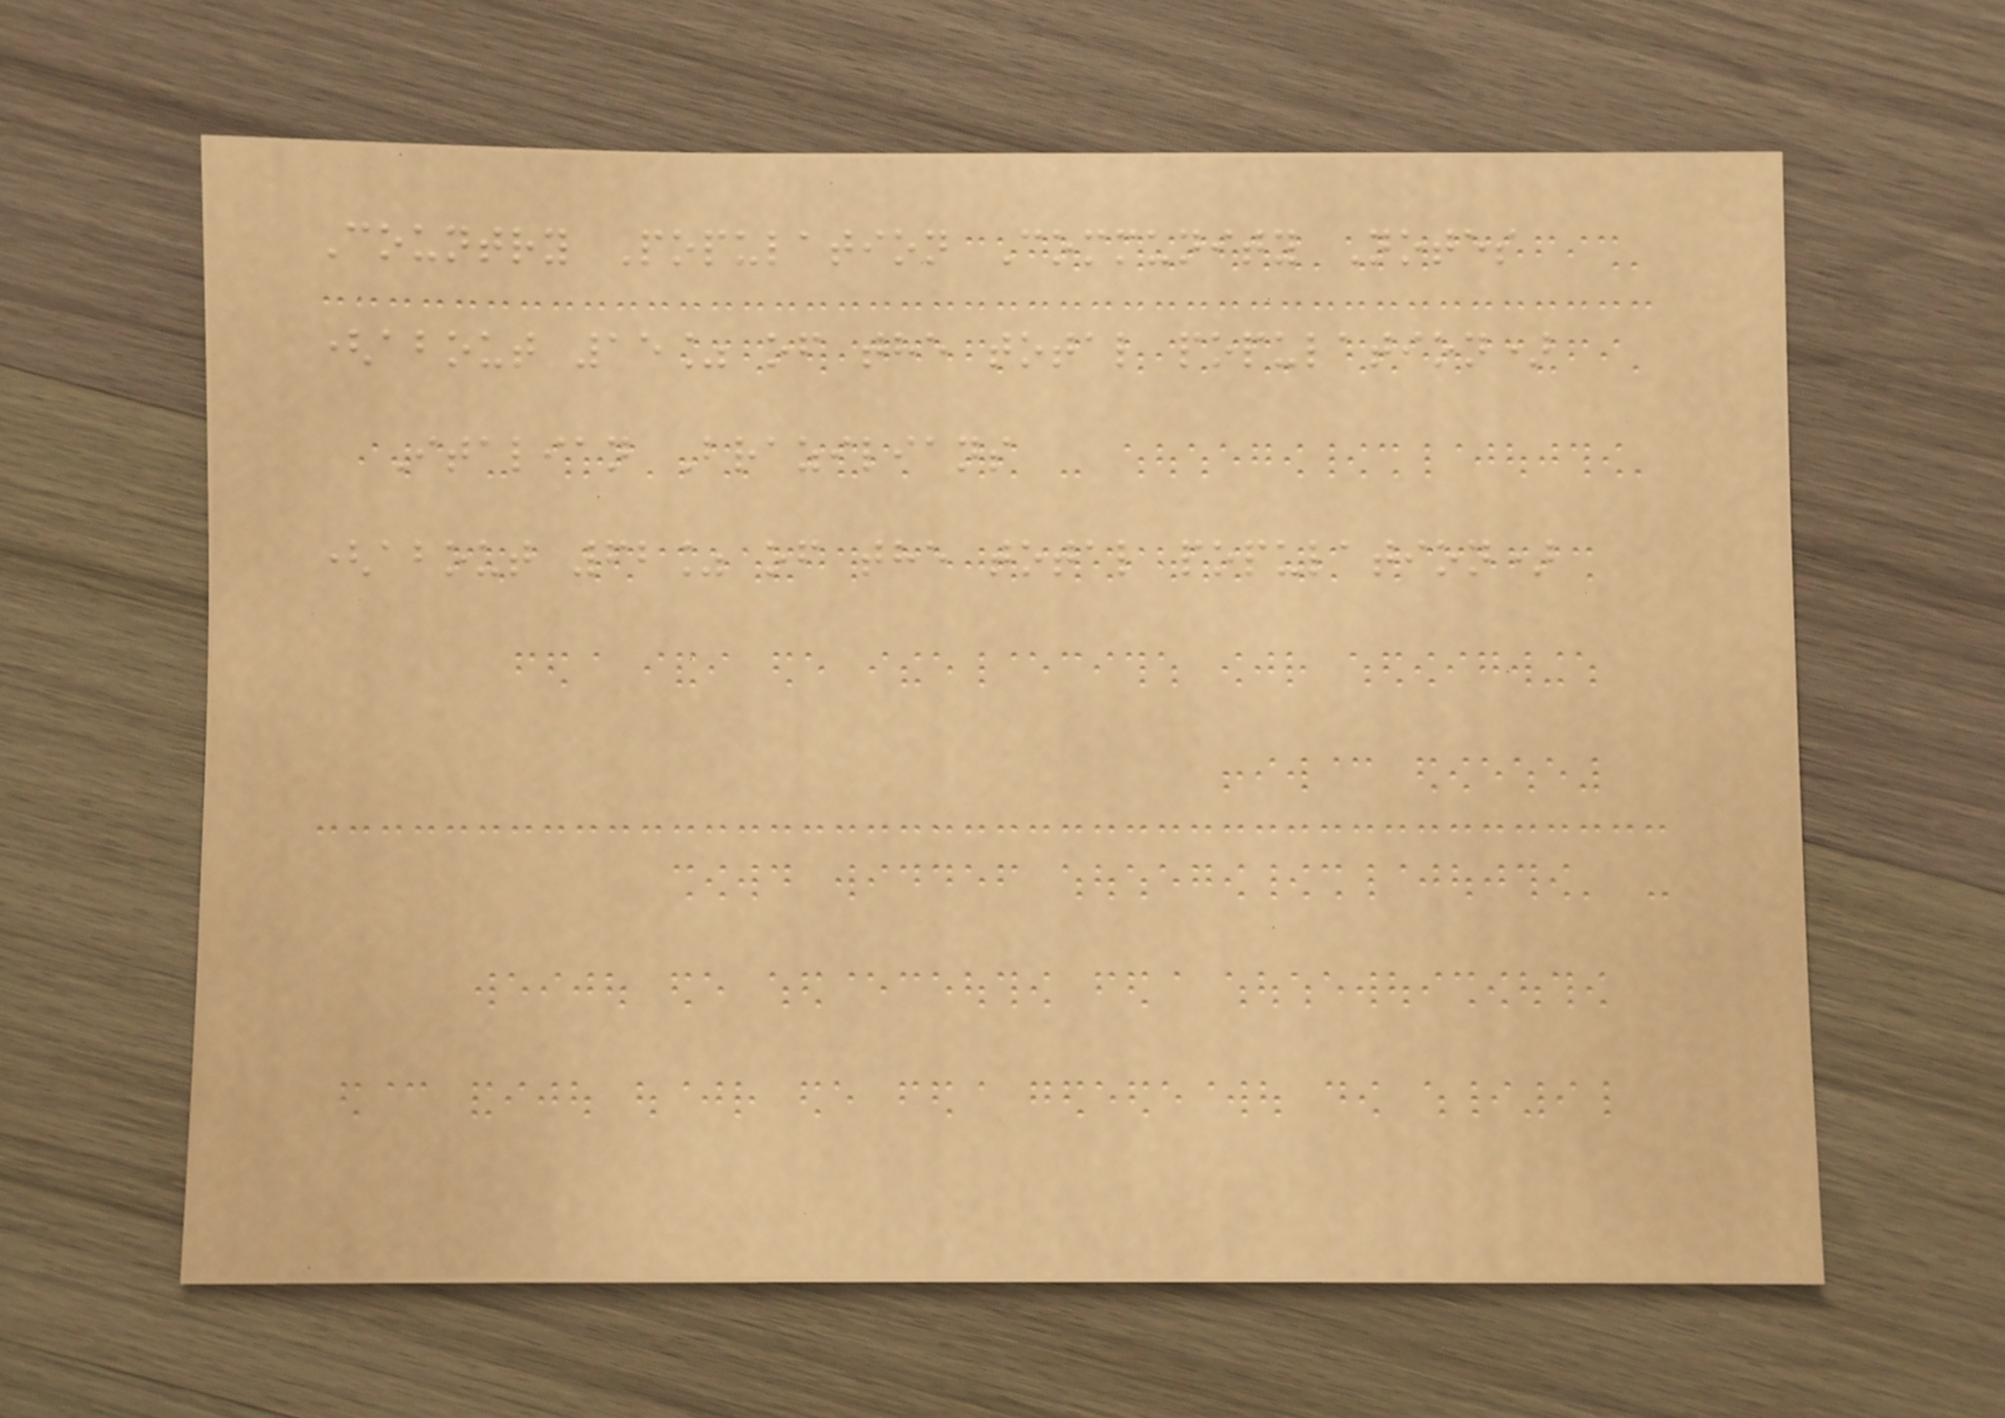Country Population Community Notes
(about 15% of the total population)
Italian Brazilians
(about 62% of the total population)
